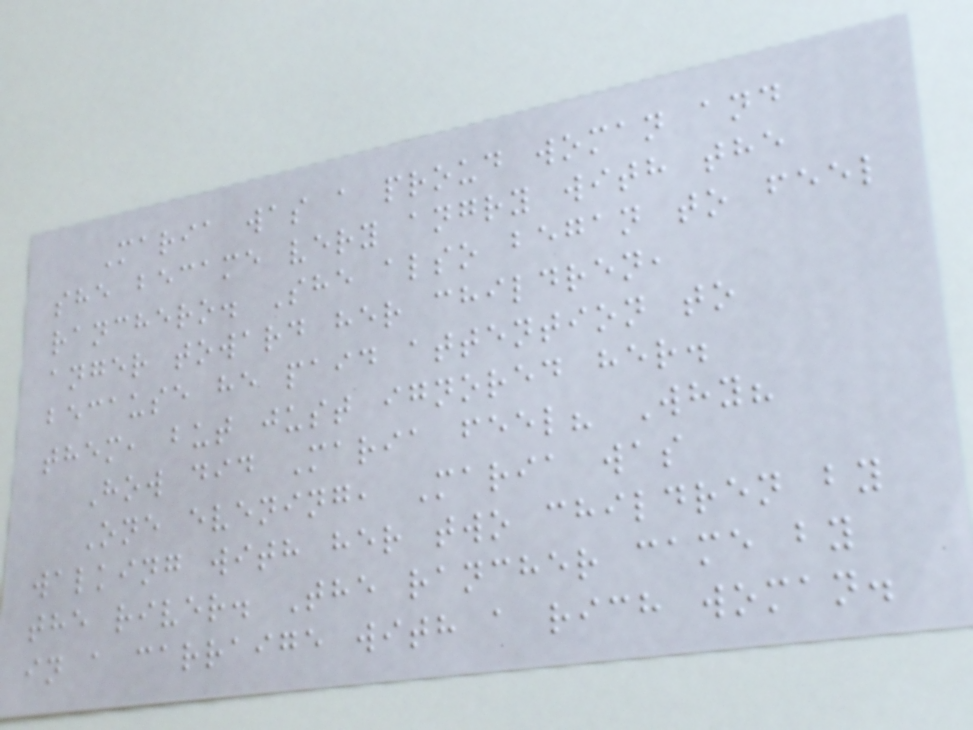Maria was a proud woman and
she became very angry with the
ranchero. She also began to feel
anger toward her children,
because he paid attention to
them, but just ignored her.
How did Maria feel? Why?
One evening, Maria was
walking with her two children by
the river. The rancher came by
in a carraige with a rich woman.
